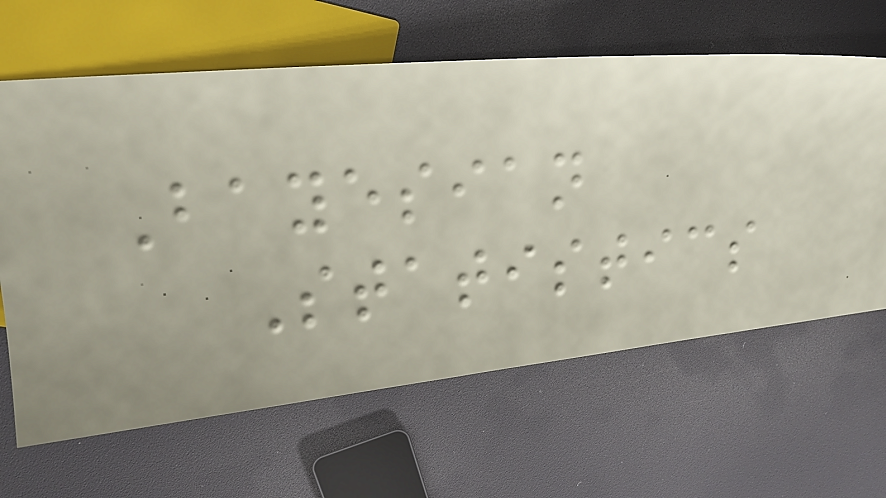Bayesian
Statistics
